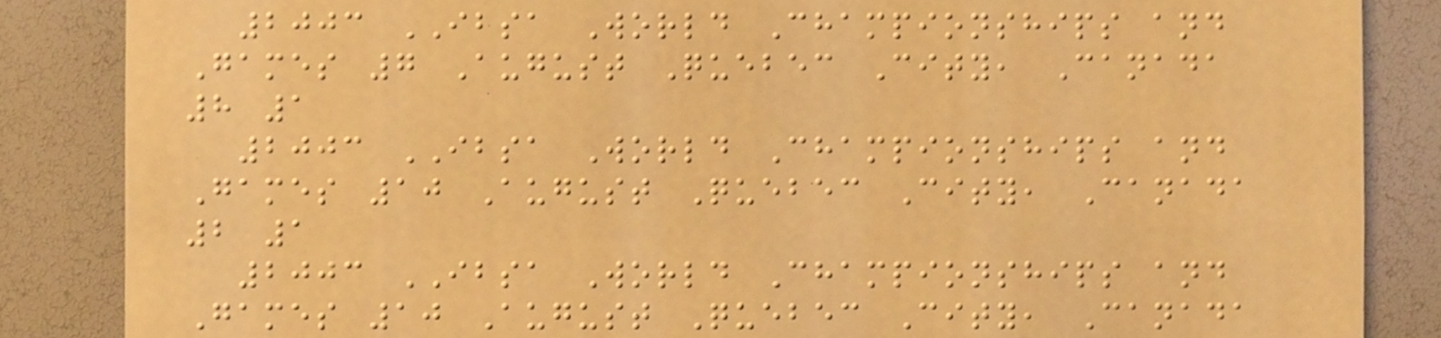2003 IBSA World Championships and
Games 7 August Quebec City, Canada
8 1
2003 IBSA World Championships and
Games 10 August Quebec City, Canada
2 1
2003 IBSA World Championships and
Games 10 August Quebec City, Canada
